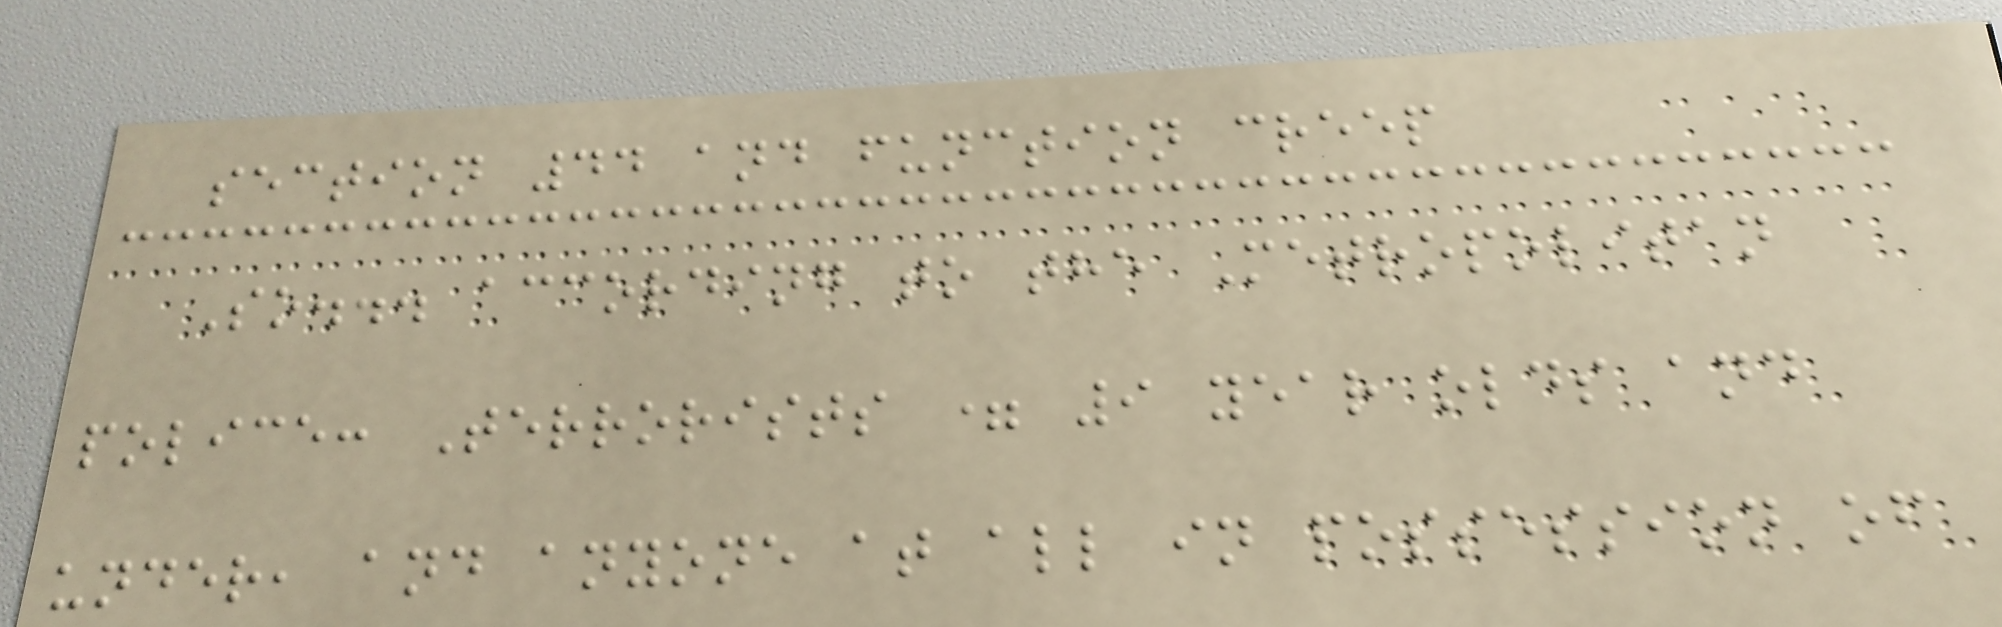section 44 and function creep
So... according to the Metropolitan
police: Terrorists = 9 year olds and
under, and anyone at all in possession of
